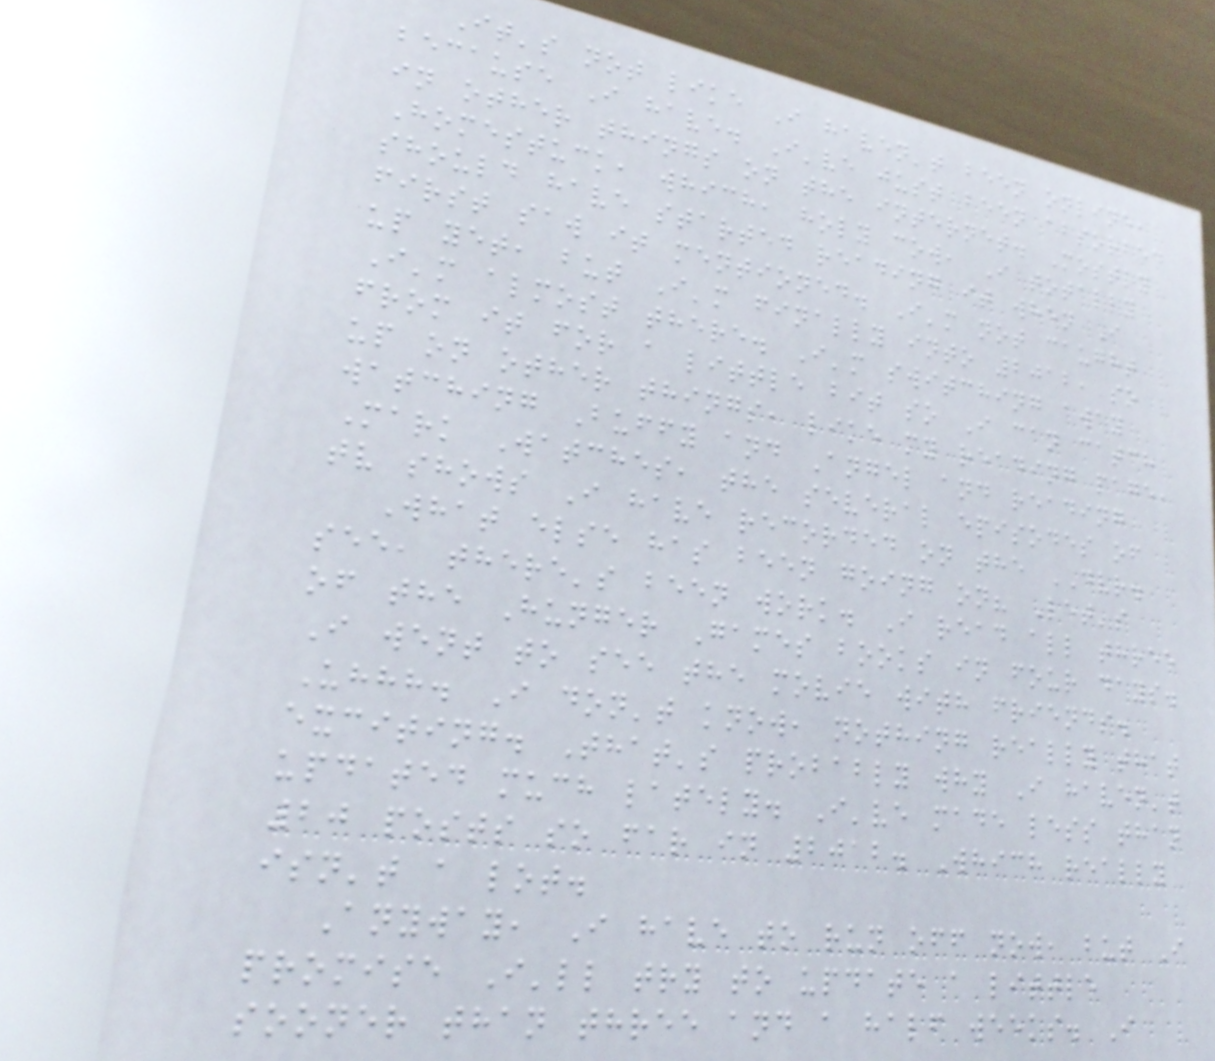It's not like I haven't been online,
because I have. I've just been absorbed
in other things on the internet. Mostly
Homestuck, which, holy cow, I totally
should have started reading it when I
first saw it mentioned. I'm not caught
up yet, but I'm finally into 2012, so
I'm almost there. I'm switching away
from it for a little bit so I can catch
up on other things, like my reading page,
watching Buffy and Angel and reading
Mark Watches, the several episodes of
tv shows I have recorded on the DVR.
What else has been going on? Let's
see, there's been work. I read all three
of the Hunger Games books in four days.
I went to see the movie with friends.
Uhhh. I don't know, nothing really that
exciting. That's probably why I haven't
updated much lately. I've made less than
20 posts so far in 2012. Which really
isn't a lot.
Anyway, I have to run off now, but I
promise I'll try to update a little
sooner than three and a half weeks. I
